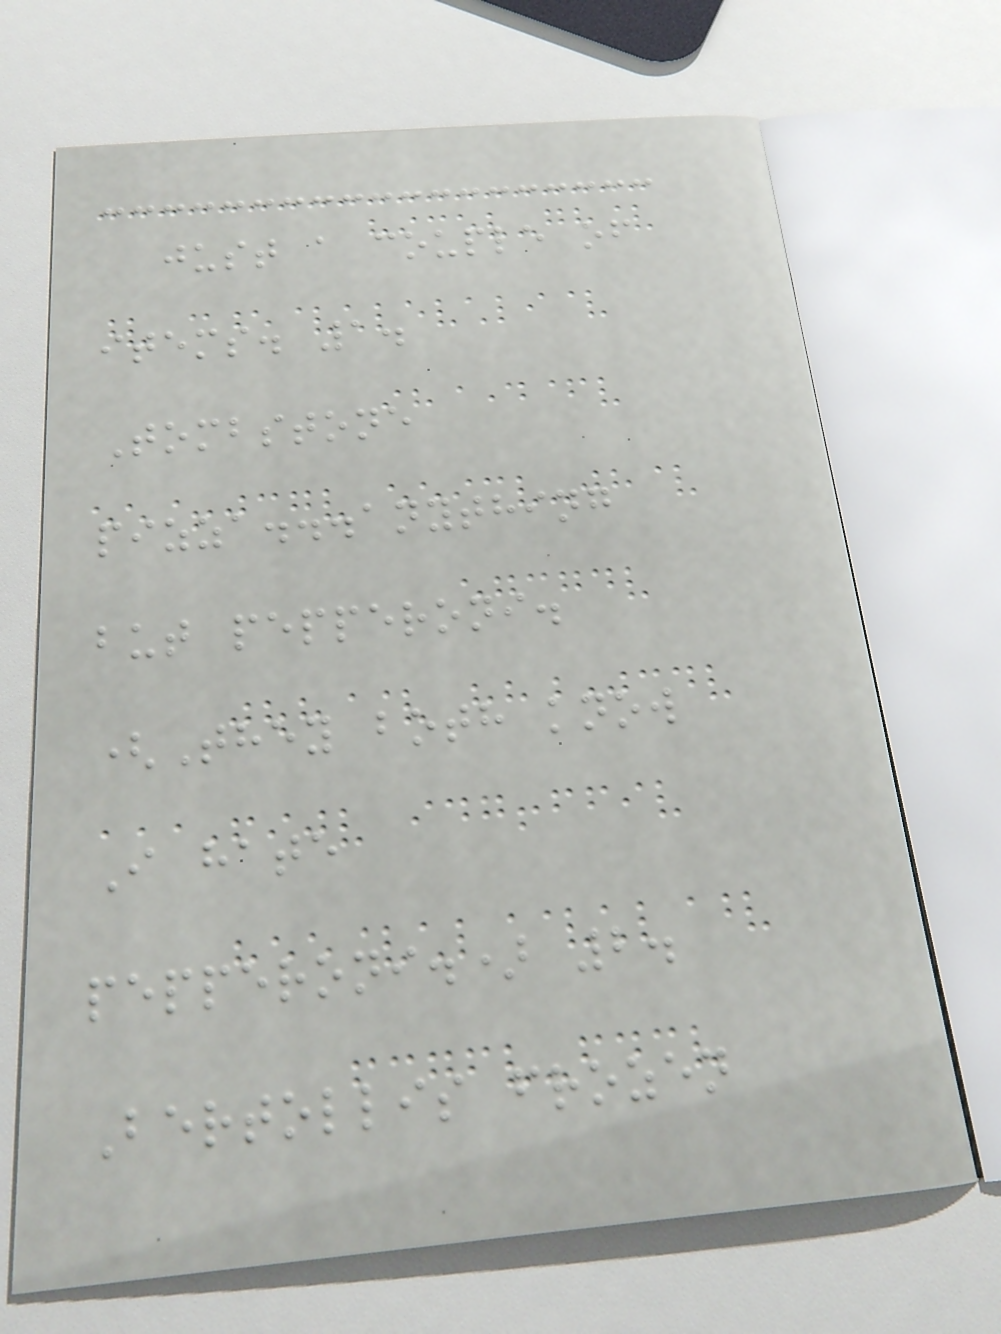just a couple of
items. 1.
Tombstone
pizza...anything
but pepperoni.
(They both know
I hate
pepperoni.) 2.
Bertollis frozen
